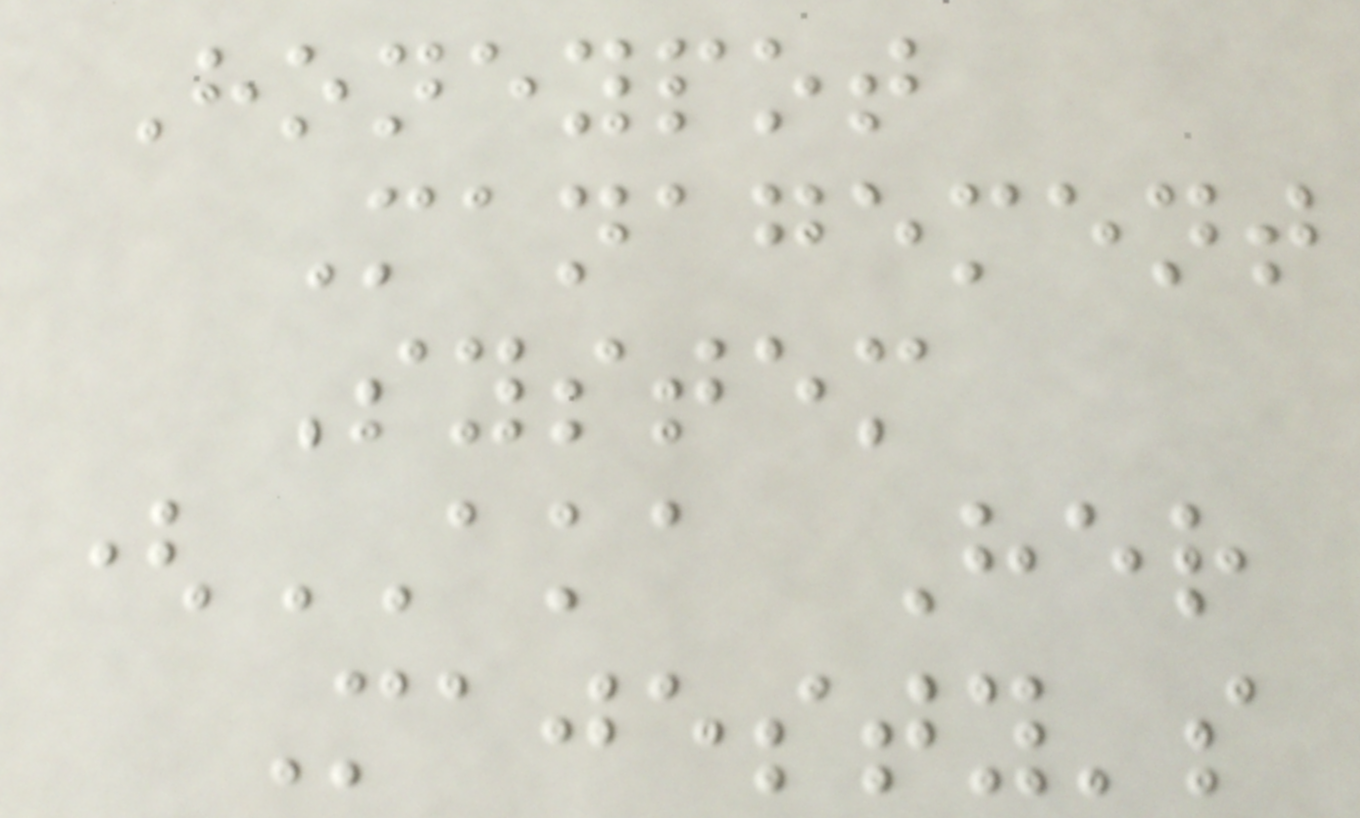Honeypot
Management
System
(AKA Her
Majesty's
